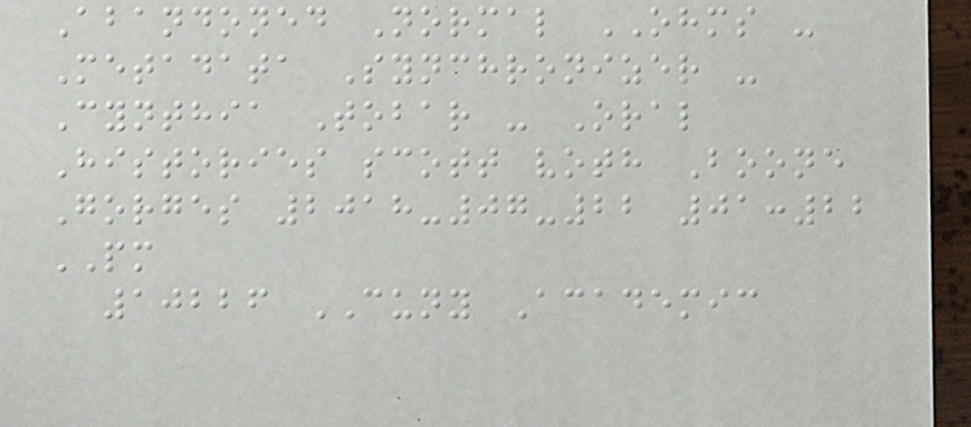Abandoned Normal OHMS -
Metadata Synchronizer -
Cynthia Tobar - Oral
Histories scott voth Boone
Gorges 2018-07-22 01:22
PM
10226 CUNY Academic
